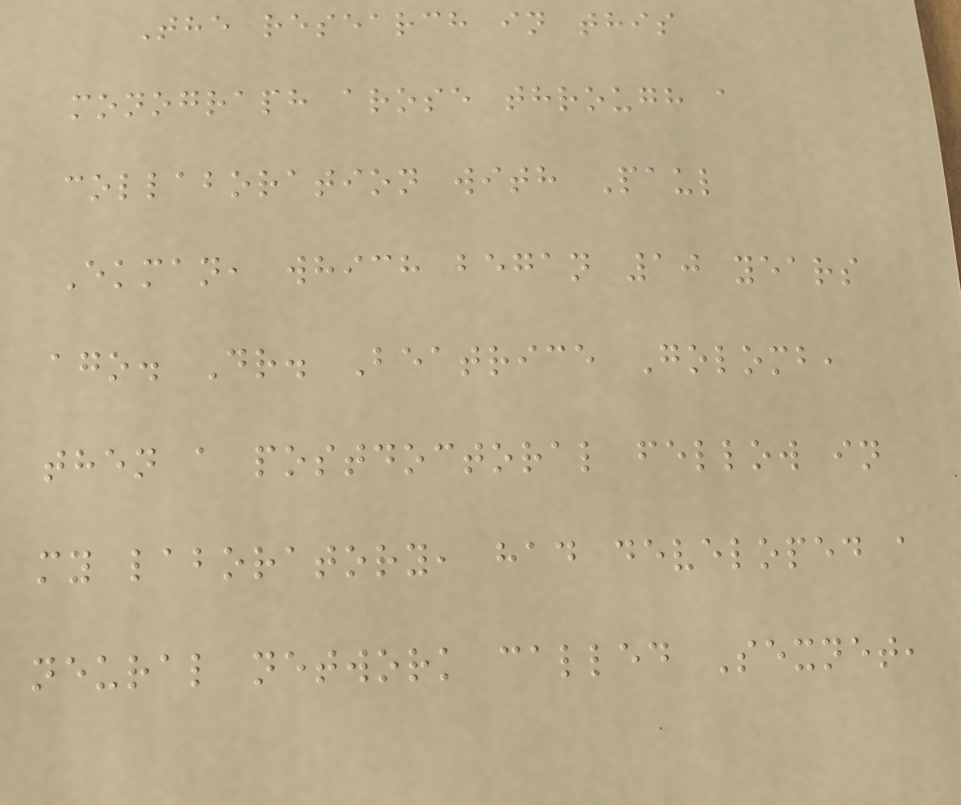The research in this
monograph arose through a
collaboration with Paul
Ekman, which began 10 years
ago. Dr. Beatrice Golomb,
then a postdoctoral fellow in
my laboratory, had developed a
neural network called Sexnet,
